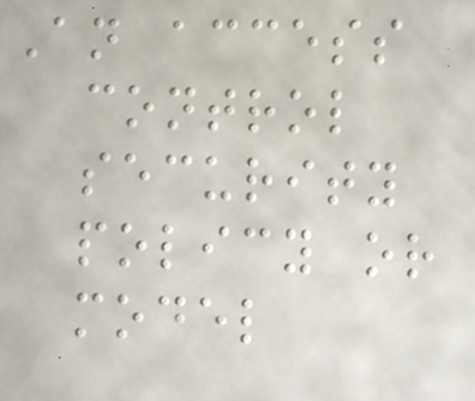An access
control
security
policy or
model
